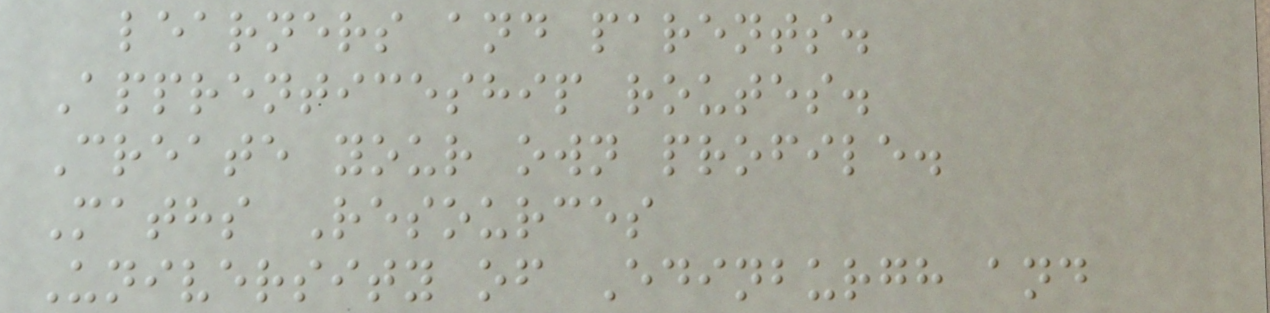learners and parents.
Apprenticeship routes.
Create your own profile.
Maths Resources
University of Edinburgh and
